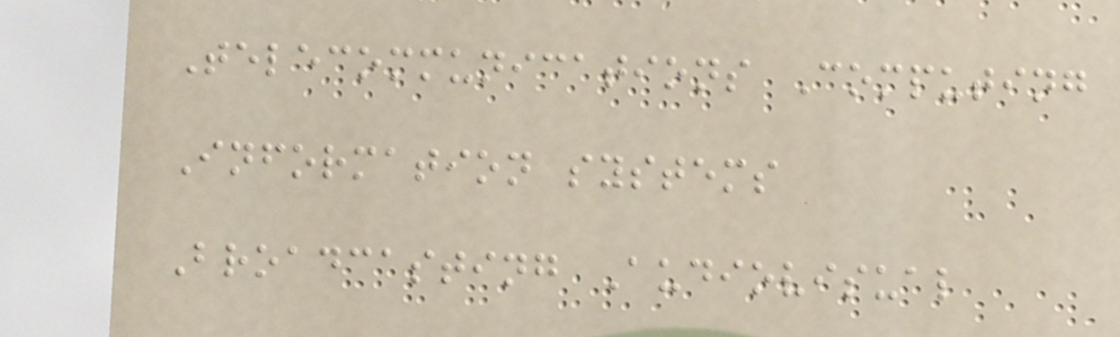Telecommunications Computing
Information systems
Broadcasting Audiovisual
